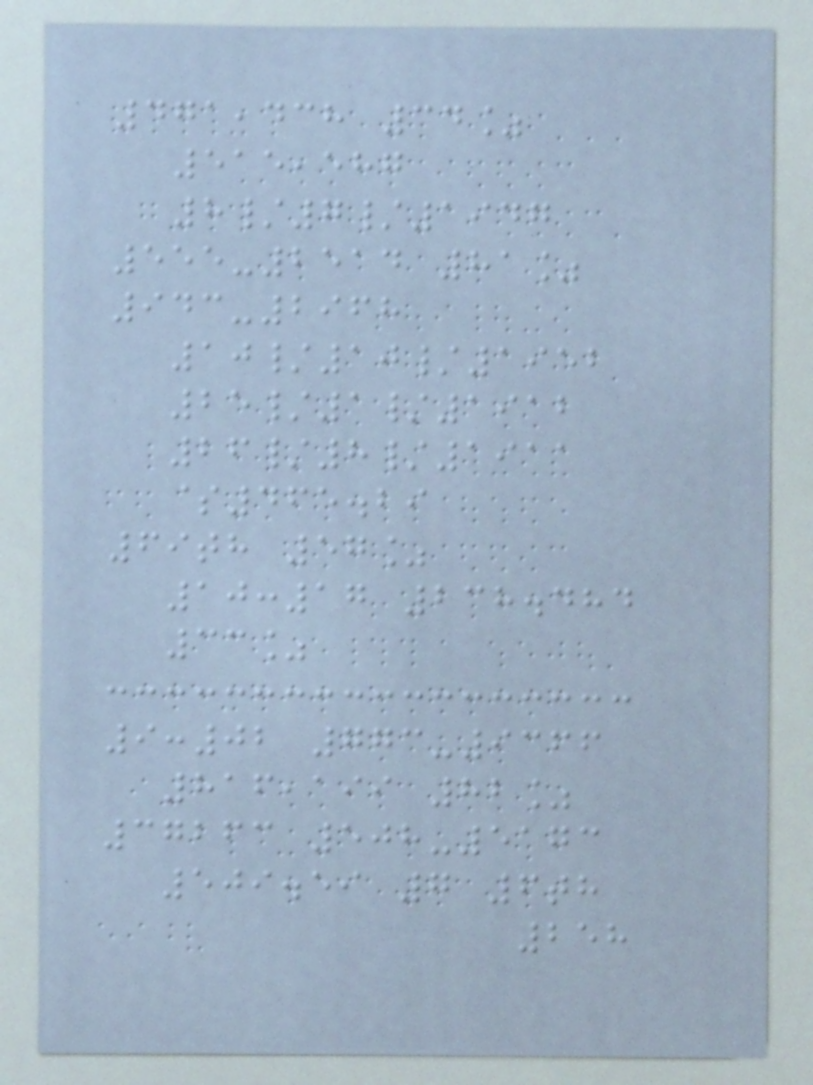471,438 34%
515,587
8/7/1947
555-2514 81%
943-2968
10/10/1952
25/1/1912
26/8/1911
$465.29
69th 57%
10:17 238.484
33%
9:02 773-9366
816,199 82%
37263 508-5173
509.59 7 6th
258
